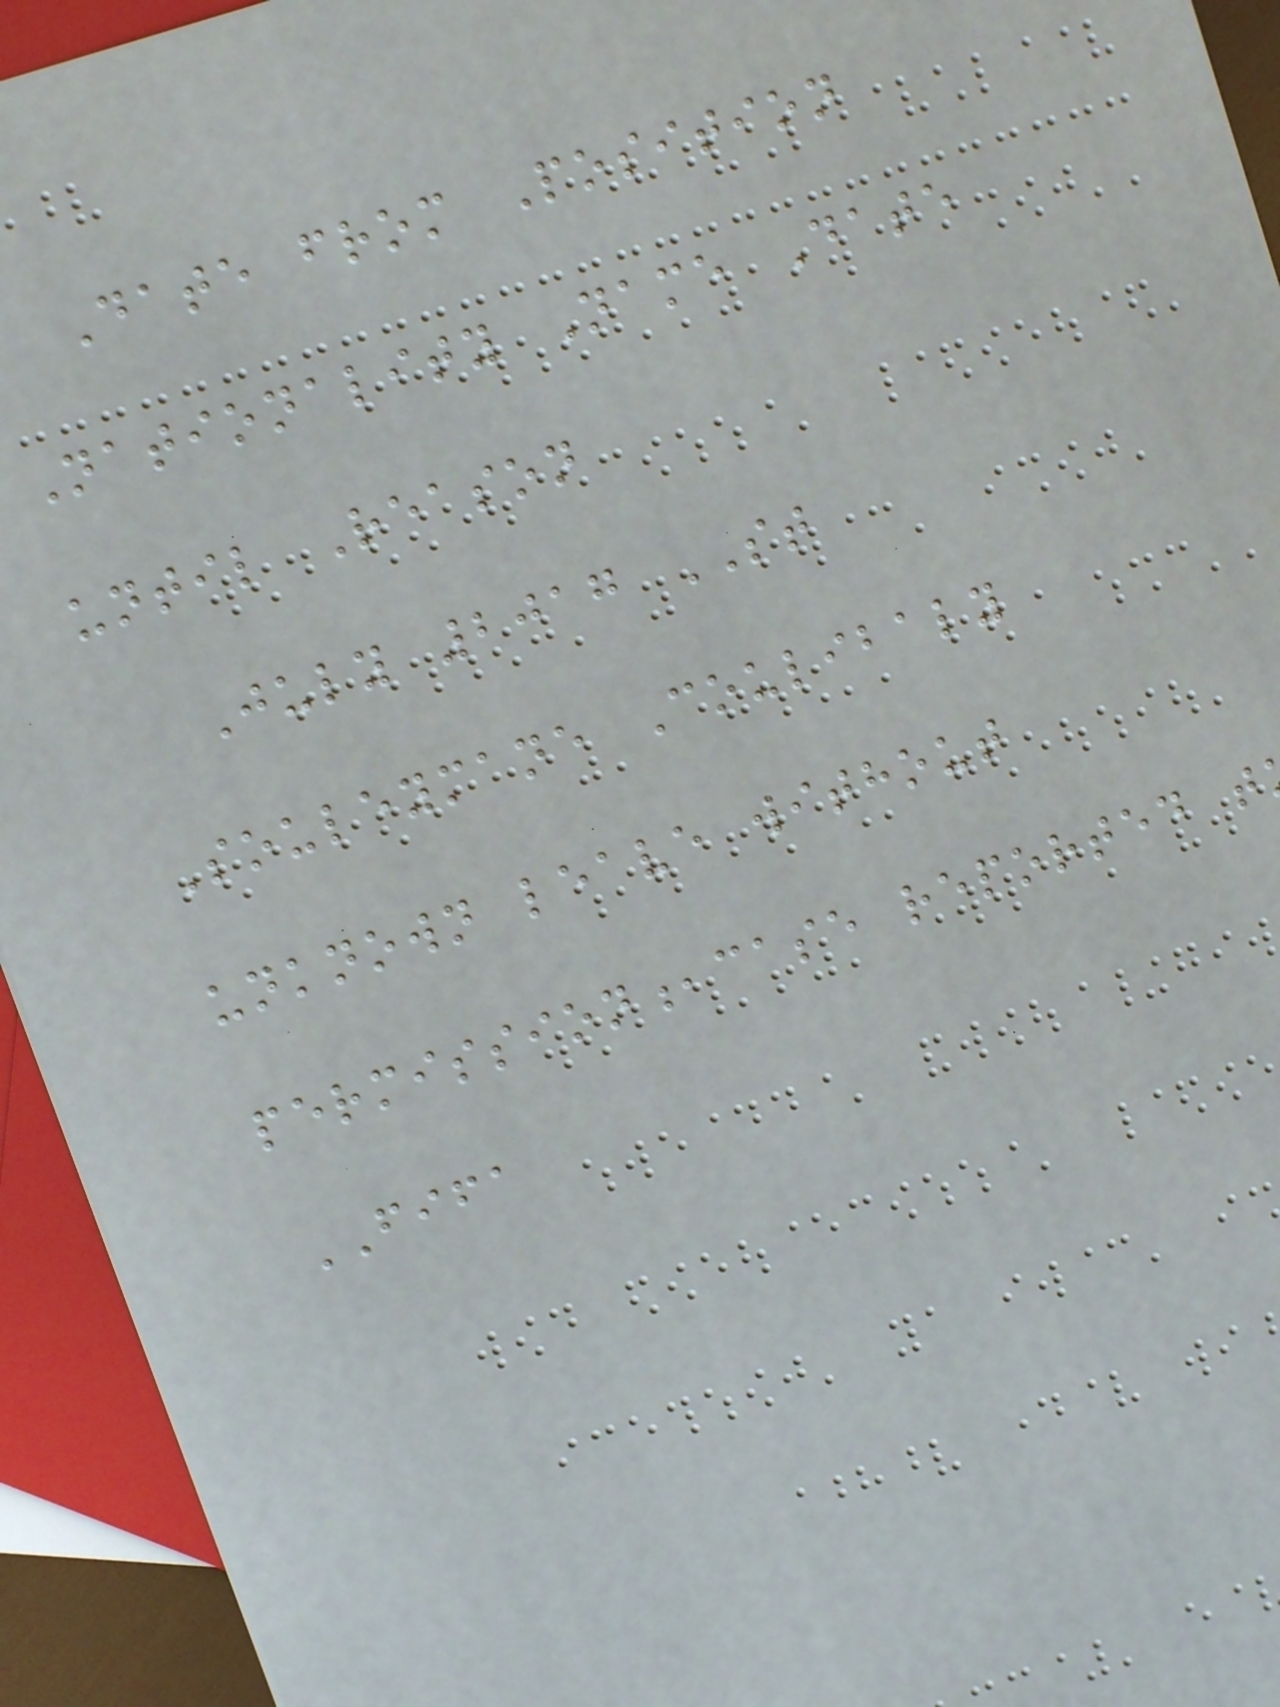Date from Position
Nationality Name Date
until Reason
July 2017 ST
Souleymane Coulibaly
unknown leave without
permission,case reported t
FIFA
